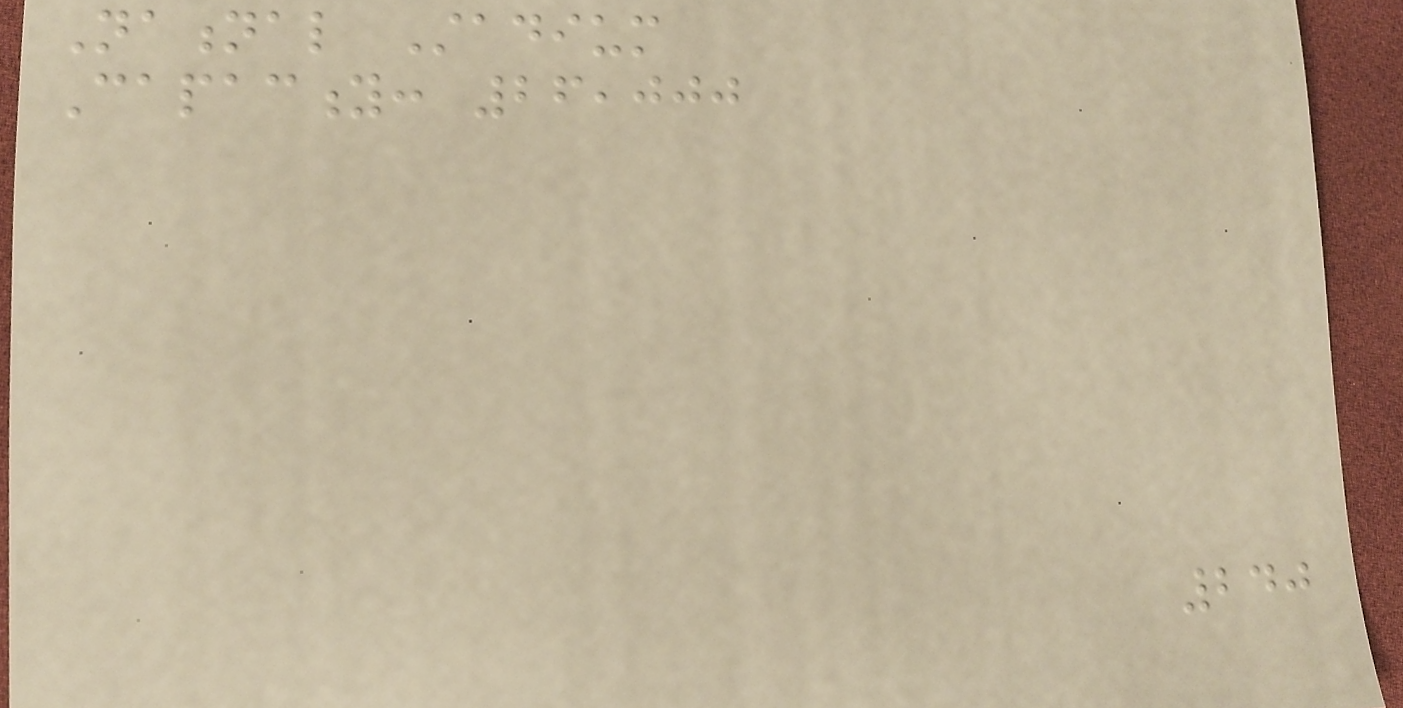National Stadium
Capacity: 26,000
240
